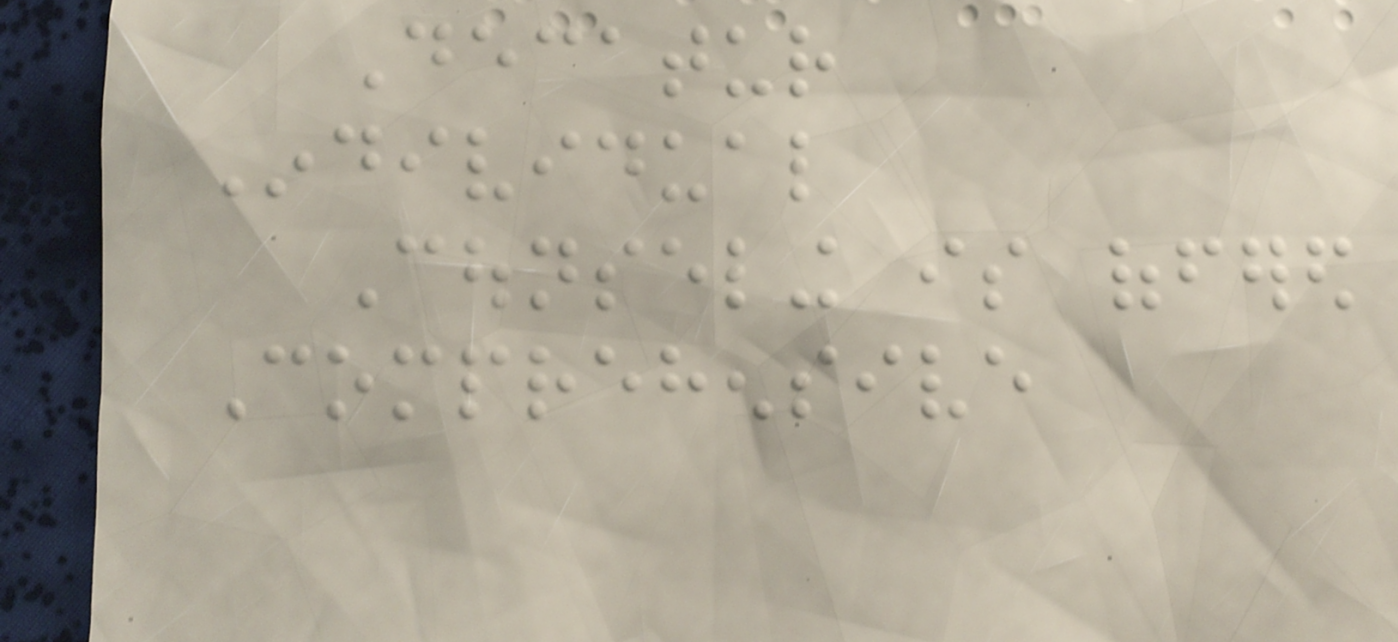Decatur
Individual
Counseling is offered
Comprehensive
